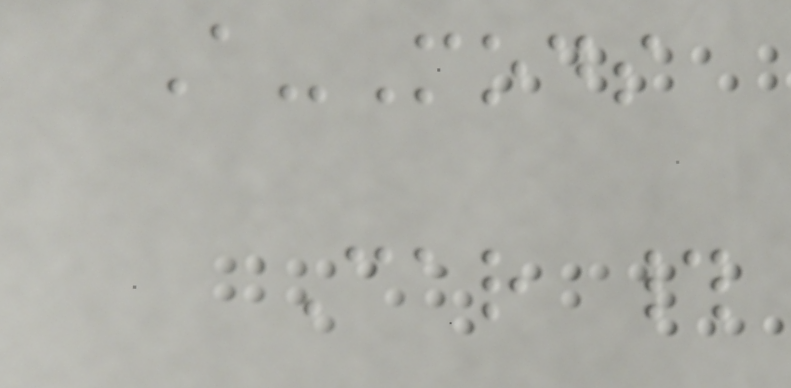A-Mods
Car #
